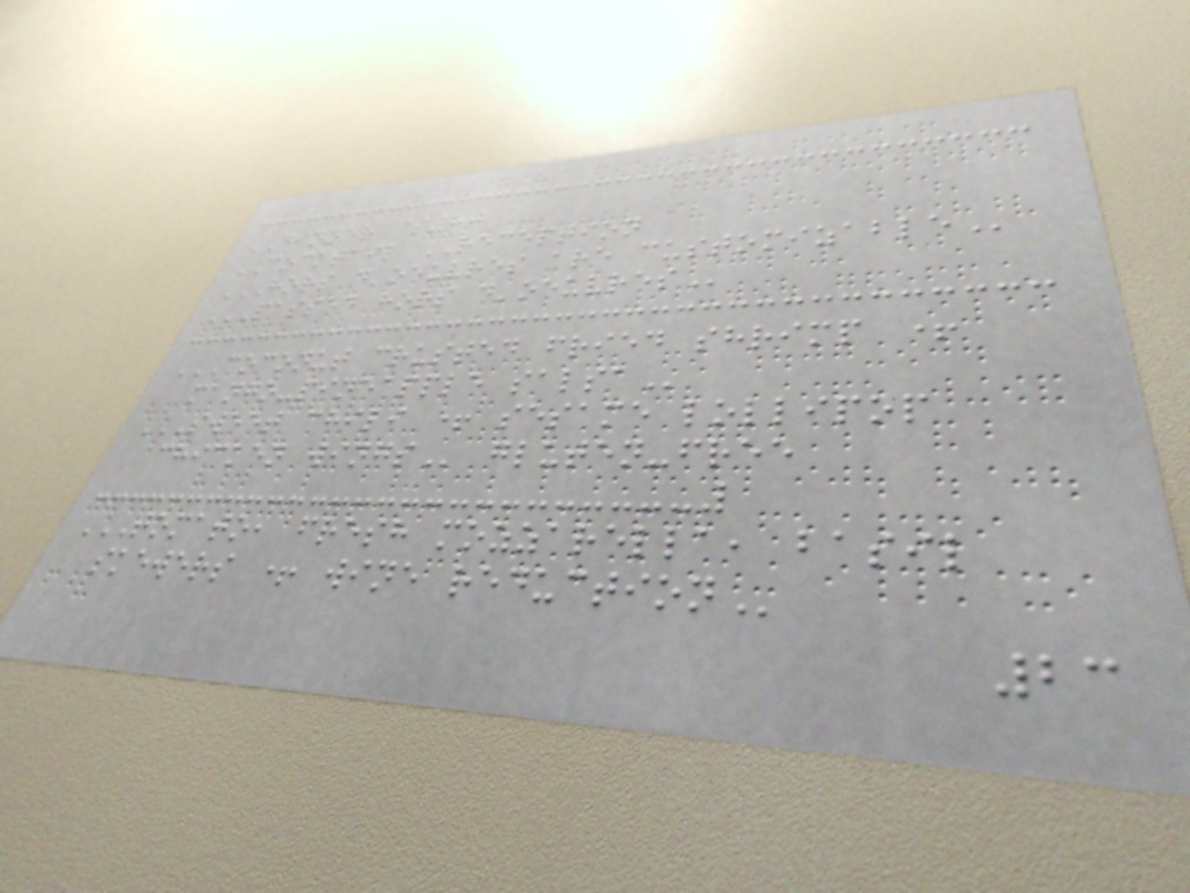DINNER $80
COCKTAIL RECEPTION
HORS D'OEUVRES ARE CUSTOMIZABLE
PASSED HORS D'OEUVRES
COCONUT CRUSTED FRIED SHRIMP +
MANGO-PINEAPPLE SALSA
SWEET CHILI + SESAME LOLLIPOP
CHICKEN WINGS gluten-free
TOMATO, FRESH MOZZARELLA, BASIL
SKEWERS + WINE REDUCTION
23
